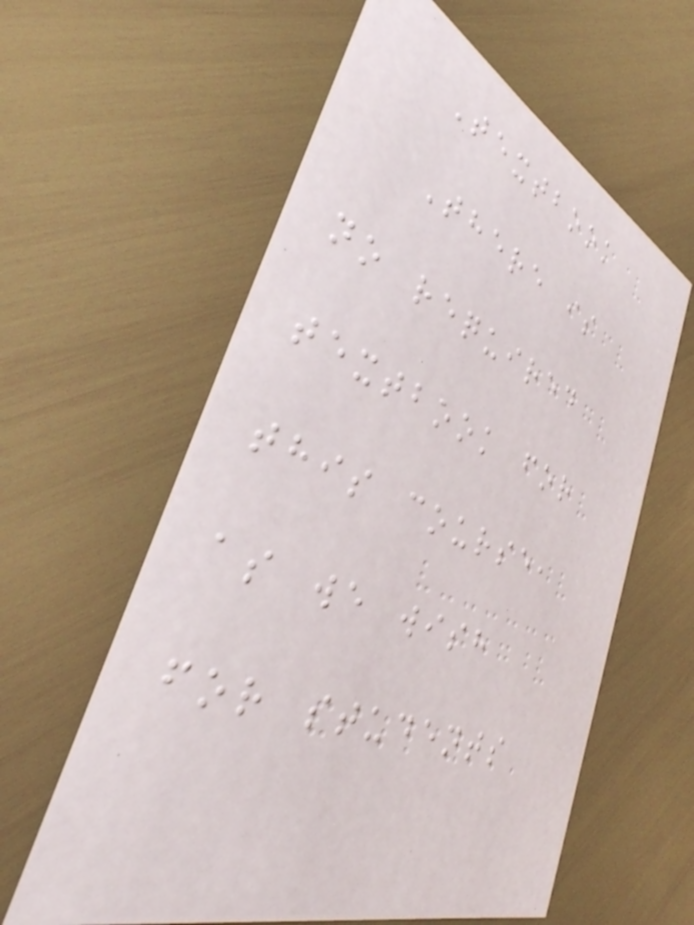Textbook
There is
no required
textbook for
this course,
as we wish
for students
